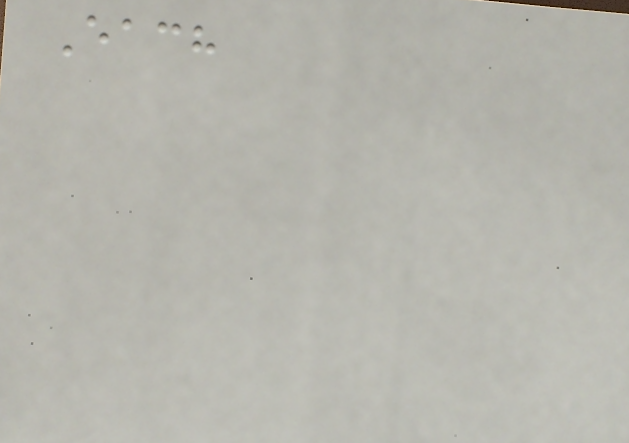Each
